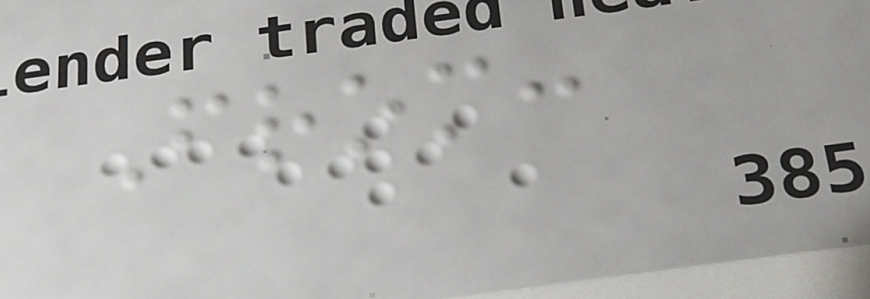From:
